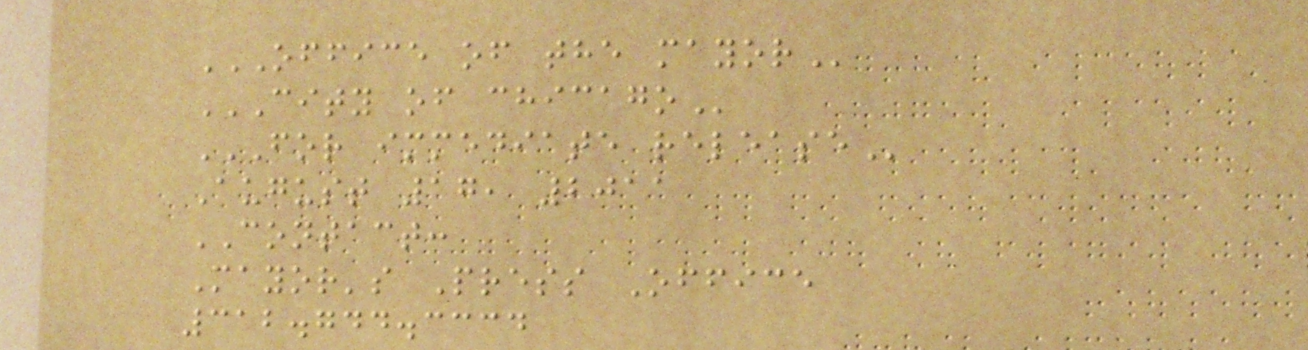OFFICE OF THE MAYOR
CITY OF CHICAGO
FOR IMMEDIATE RELEASE
August 17, 2011
CONTACT:
Mayor's Press Office
312.744.3334
